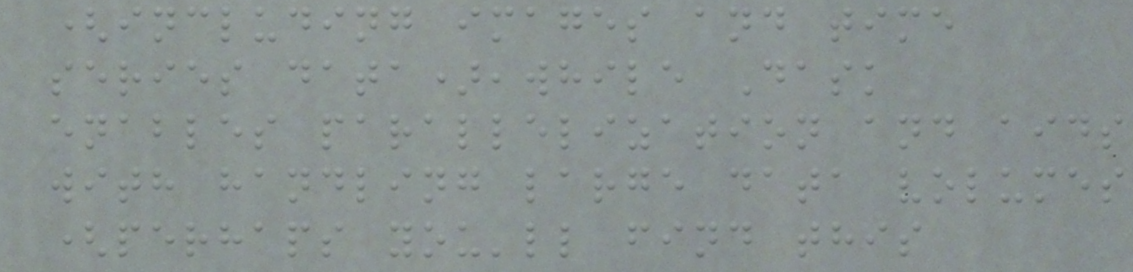(including images and time
series data),while Dask
enables parallelization and aids
with handling large data volumes
(perhaps you'll find this
